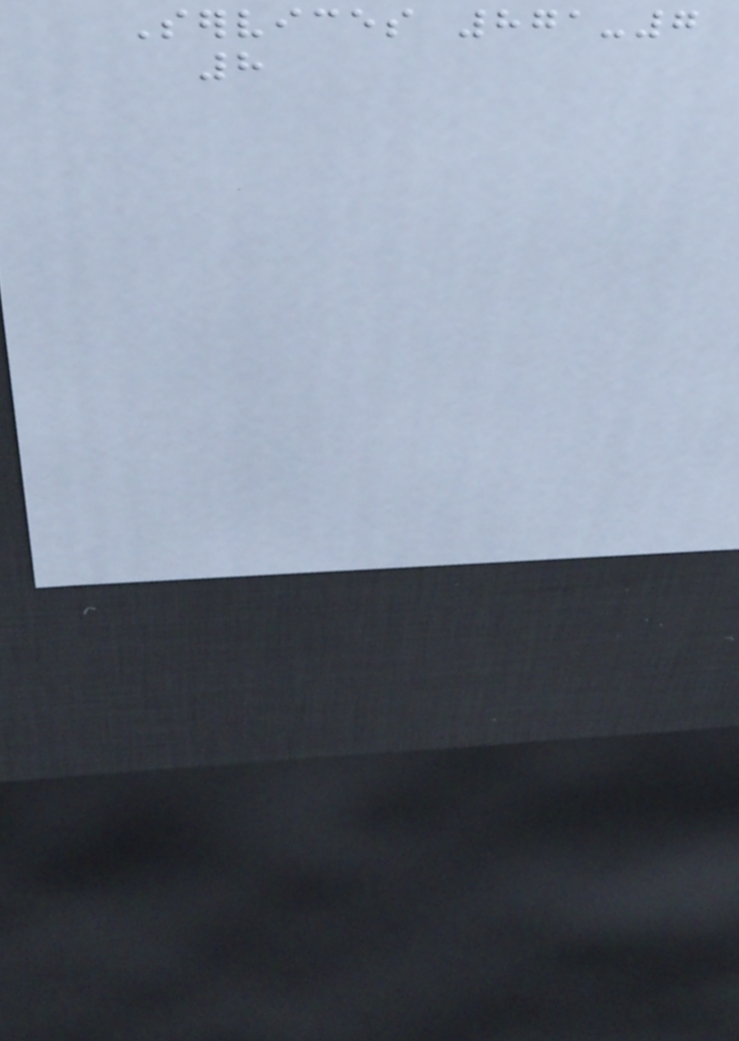Services 871-7
8
